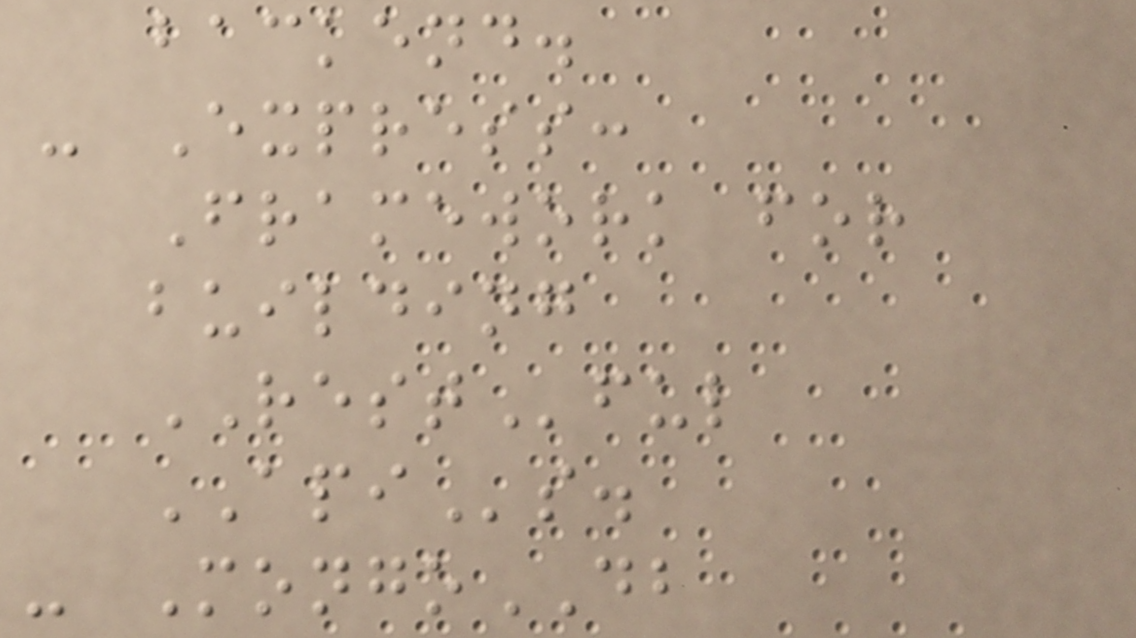backend.
- Express:
Framework for
building
RESTful
APIs.
- MongoDB
